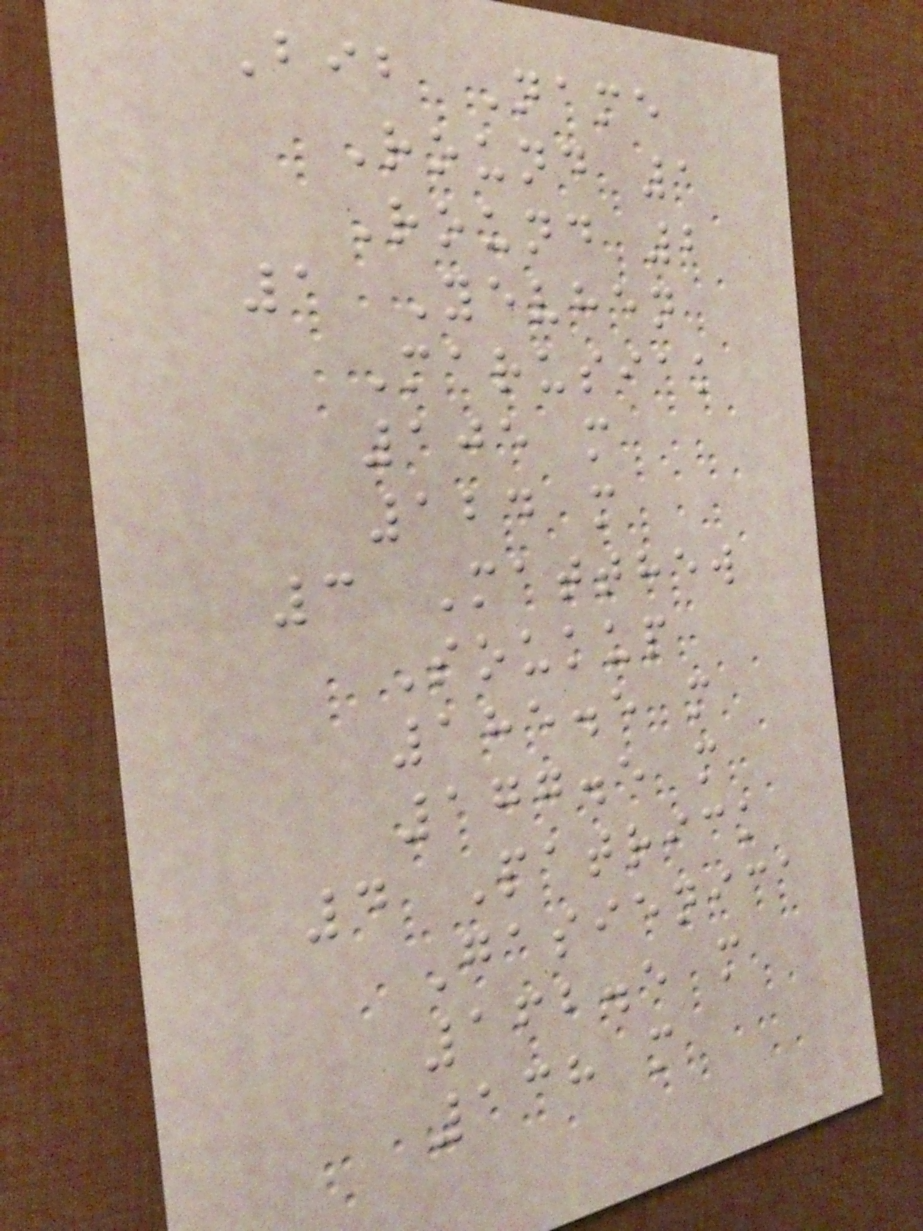Bib Name
Round 1
Round 2
1 Yevhen
Marusiak
105 m
124 m
3 Matthew
Soukup
185.5 m
177.5 m
4 Patrick
Gasienica
162.5 m
138 m
